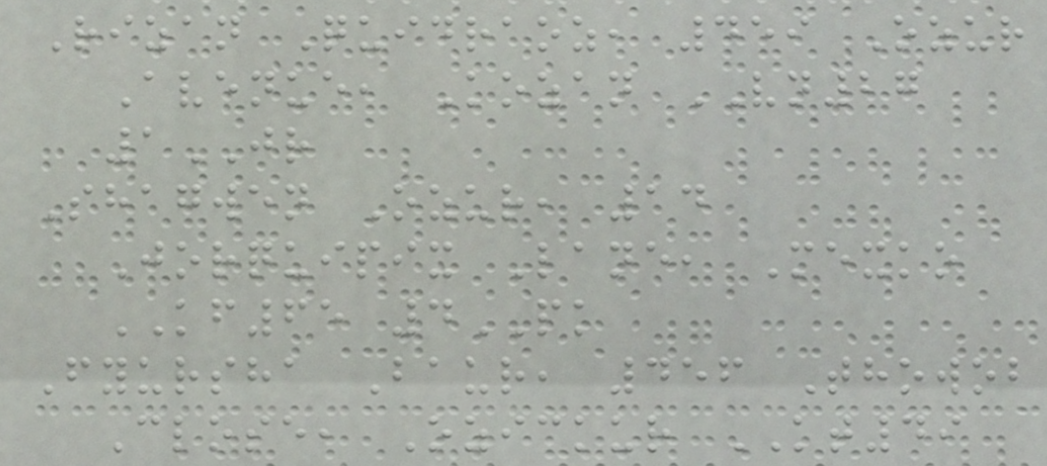Rizan Quidraoz, 459 Ozur
Avenue, Kozan VN27
1JR
Shagwen Ozur, 14
Jorquipix Lane, Mexko
KF65 4PK
Fyursha Baur, 456 Thowob
Close, Ozickur KT49
